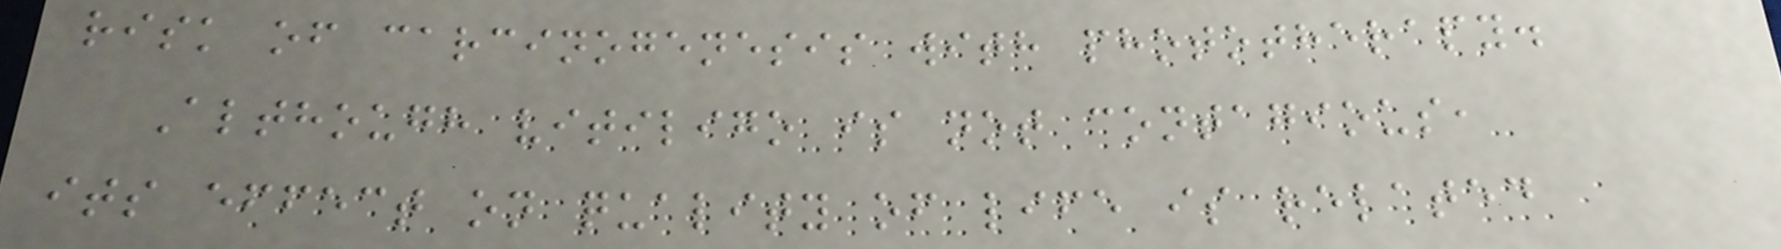risk of carcinogenesis with phototherapy.
Although vitiligo is not contagious,
its effect on quality of life is related
